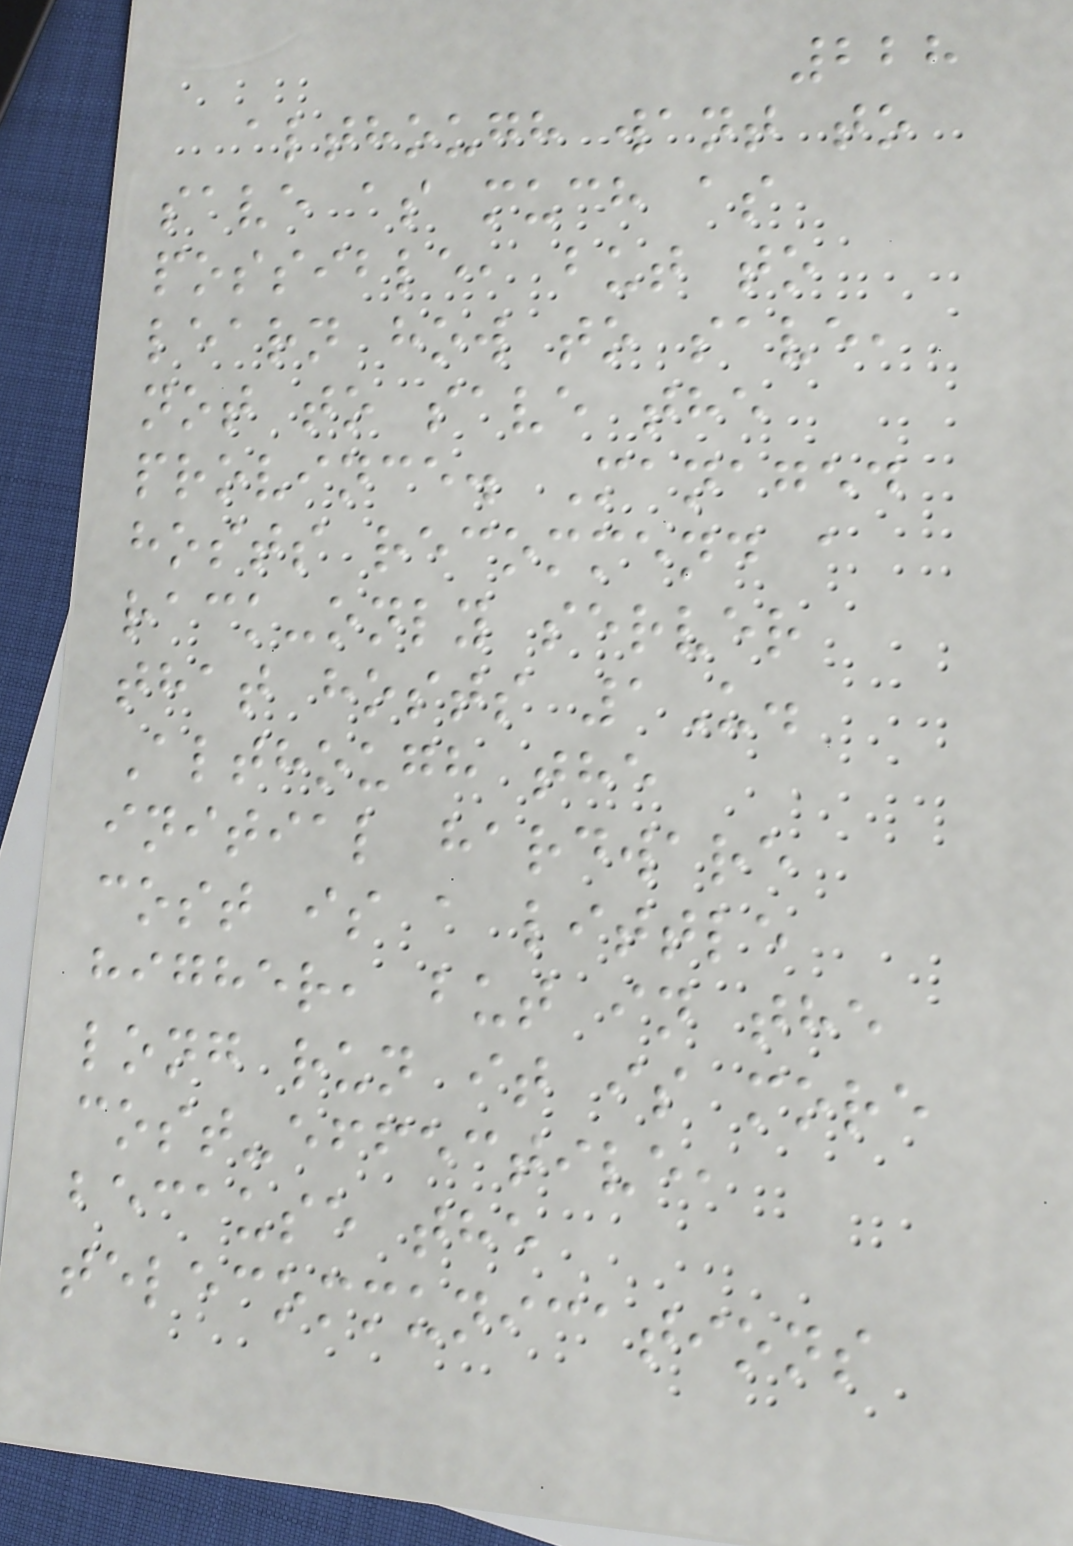228
although want to
save as much as
possible, but to
learn how to save,
not to save the
province. Managed
hosts recommend a
rack-only server
that hosts 1U.
Although the
initial hardware
cost is a little
higher, but in the
long run it is more
cost-effective,
because the
telecommunications
